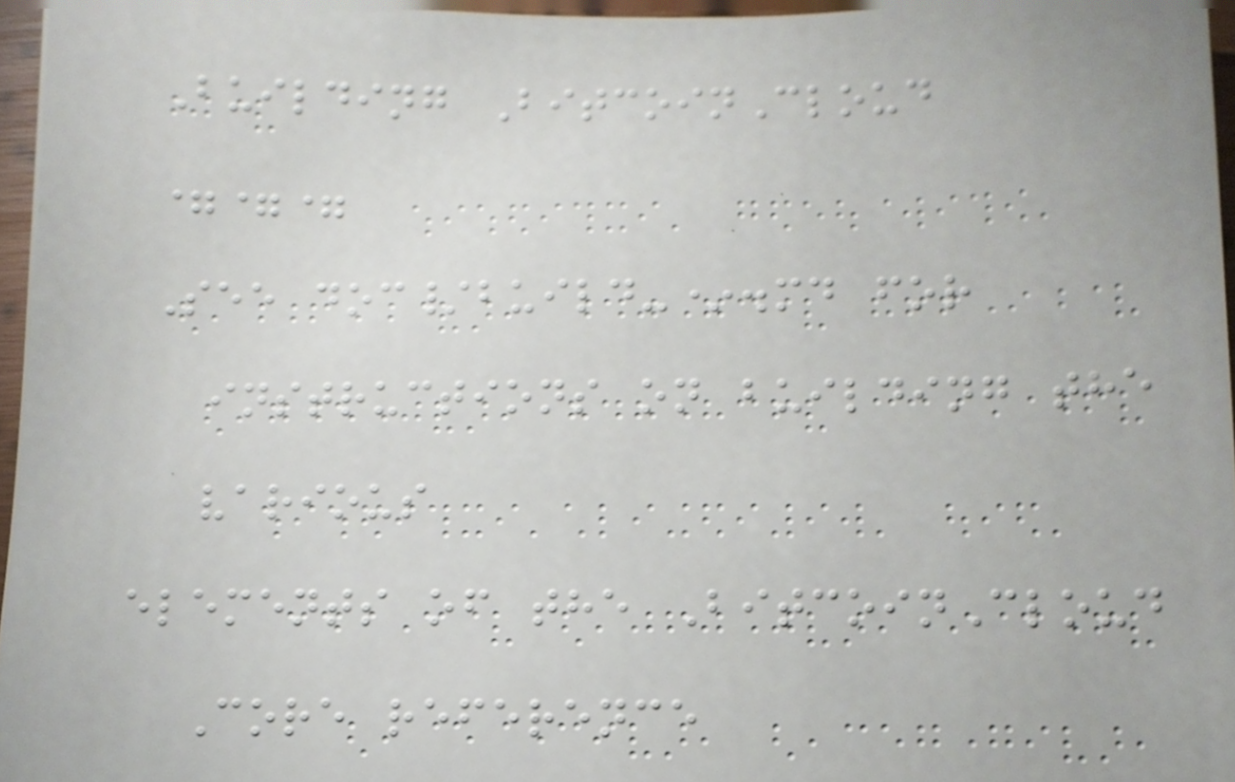Building BitcoinCloud
===
See doc/build-*.md for
instructions on building the
various
elements of the BitcoinCloud
Core reference
